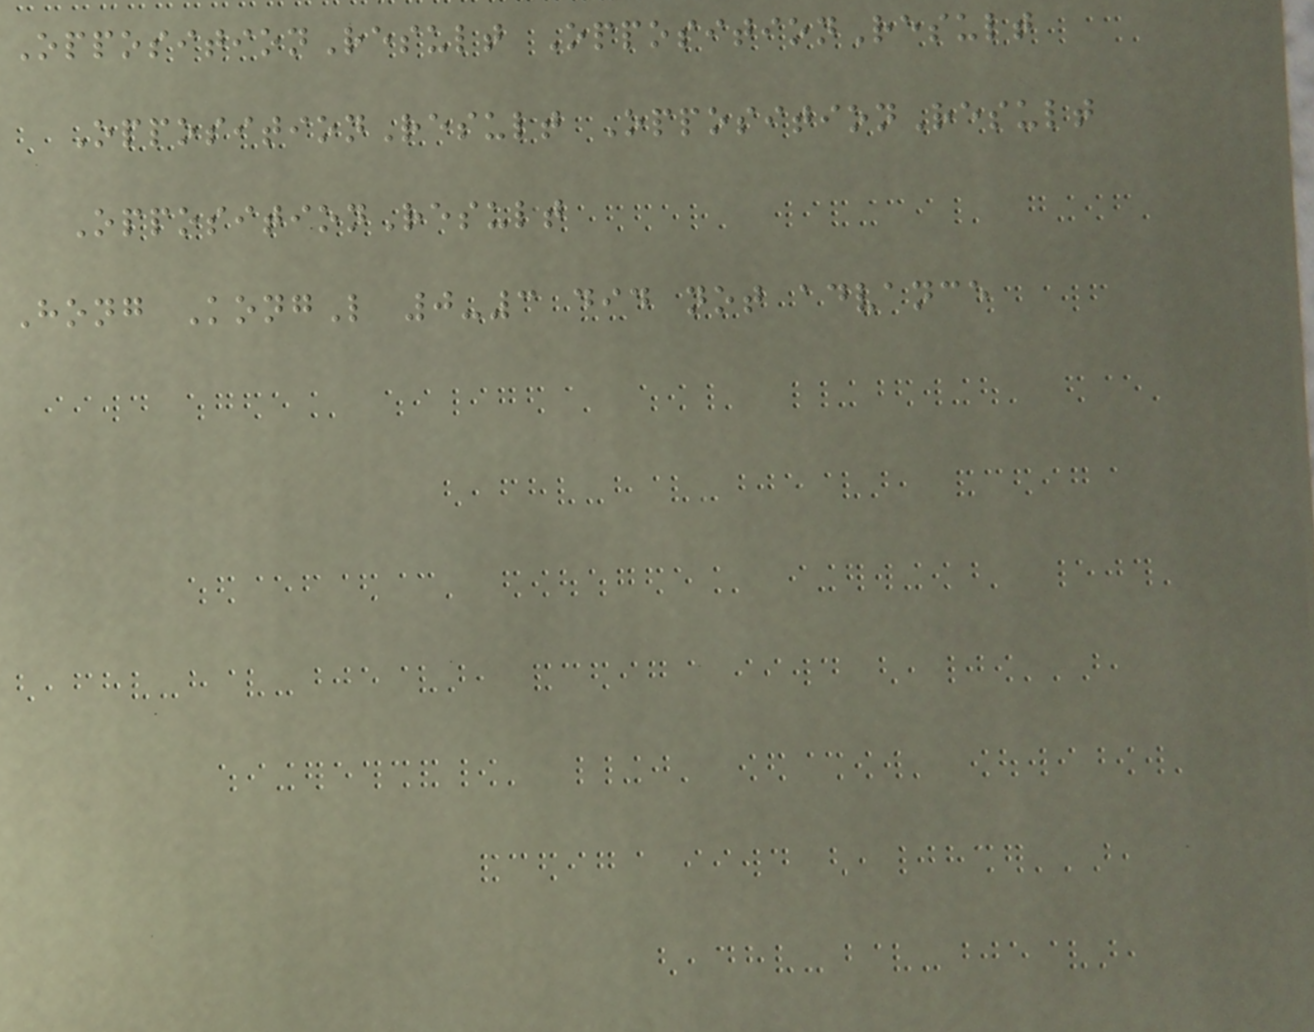OppositionResult OppositionResult
OppositionResult OppositionResult
OppositionResult
Hong KongL 0-3 did not advance
